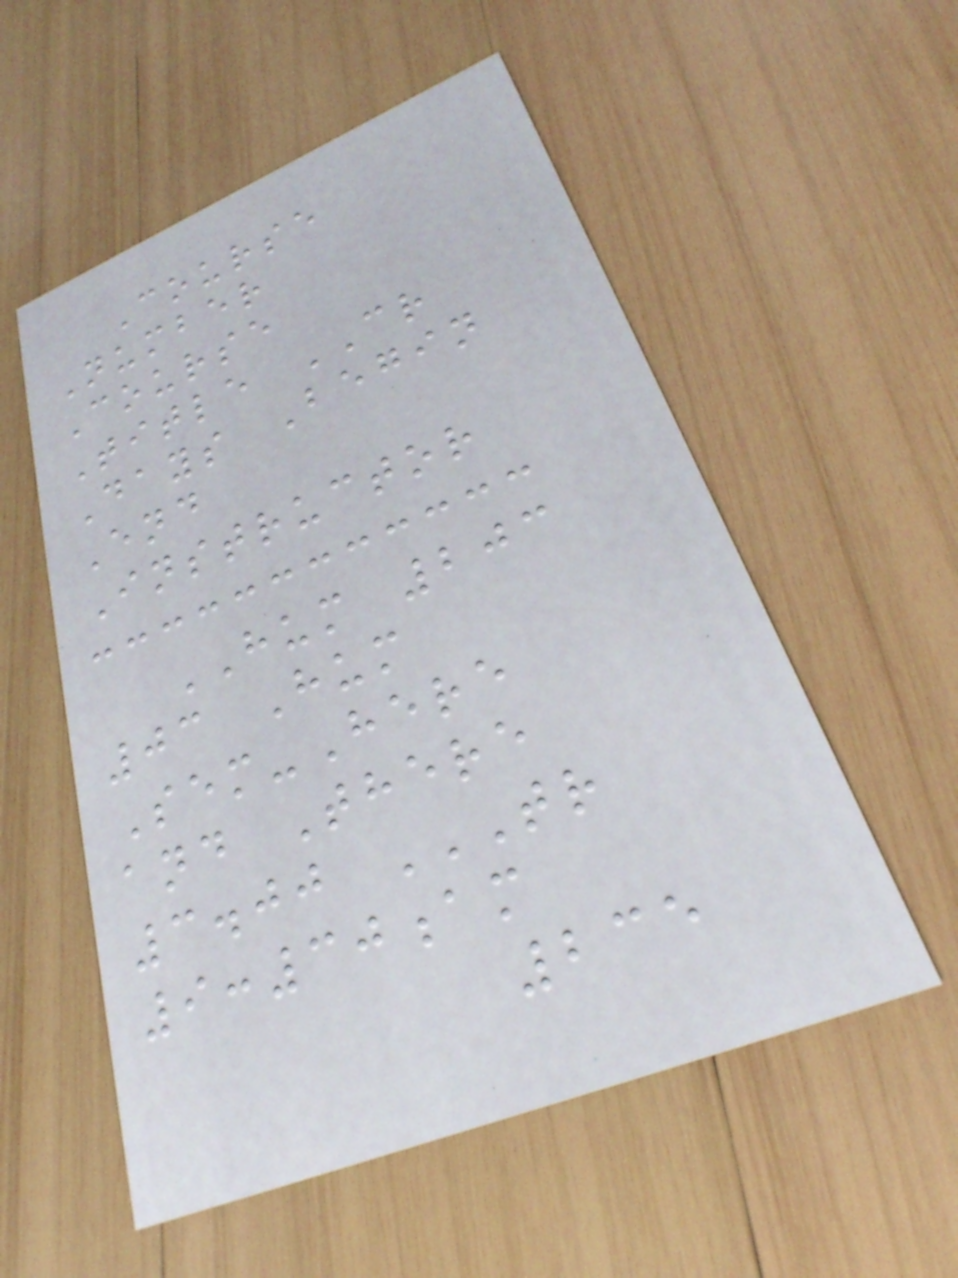Course
Number
Course
Title CR
Days Begin
End
Instructor
HUM 203
03 Hum
Sem-Here
and There
3.00 TR
9:30AM
235
